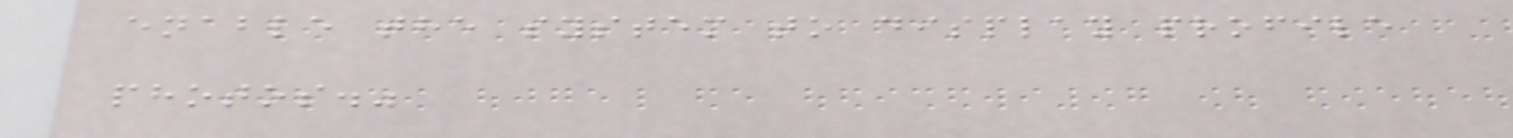enable the system to display profile
photos."
